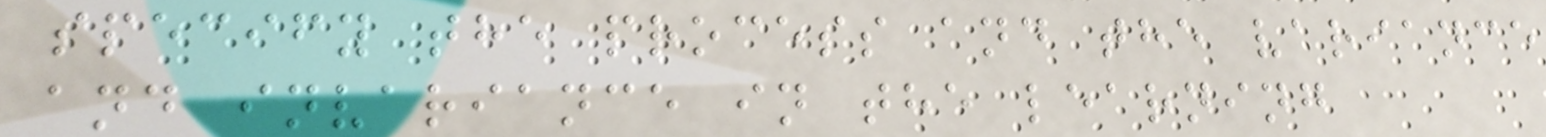specify the process and the variance
and invariance in the learning
